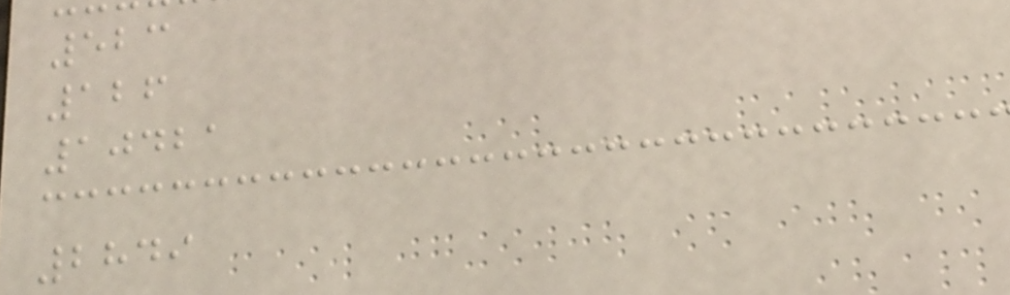523
126
10421
2849
